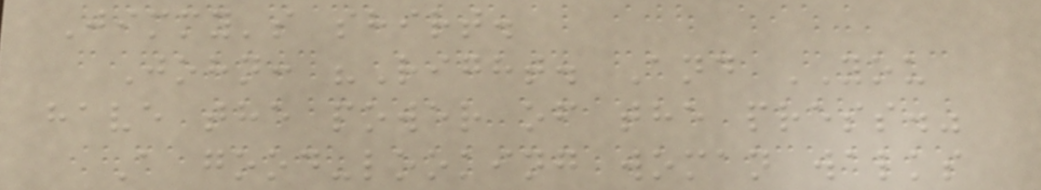Jimmy's shirt.
John: "Right. And YOU
have the power of the press."
A good-looking woman walks
